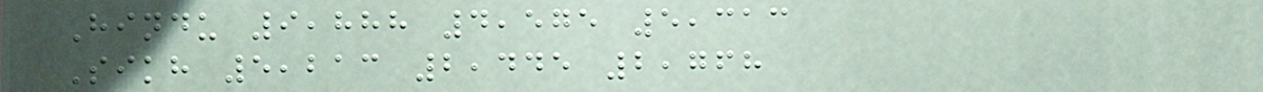Hindu 9,888 4,575 5,313
Sikh 5,213 2,445 2,768
